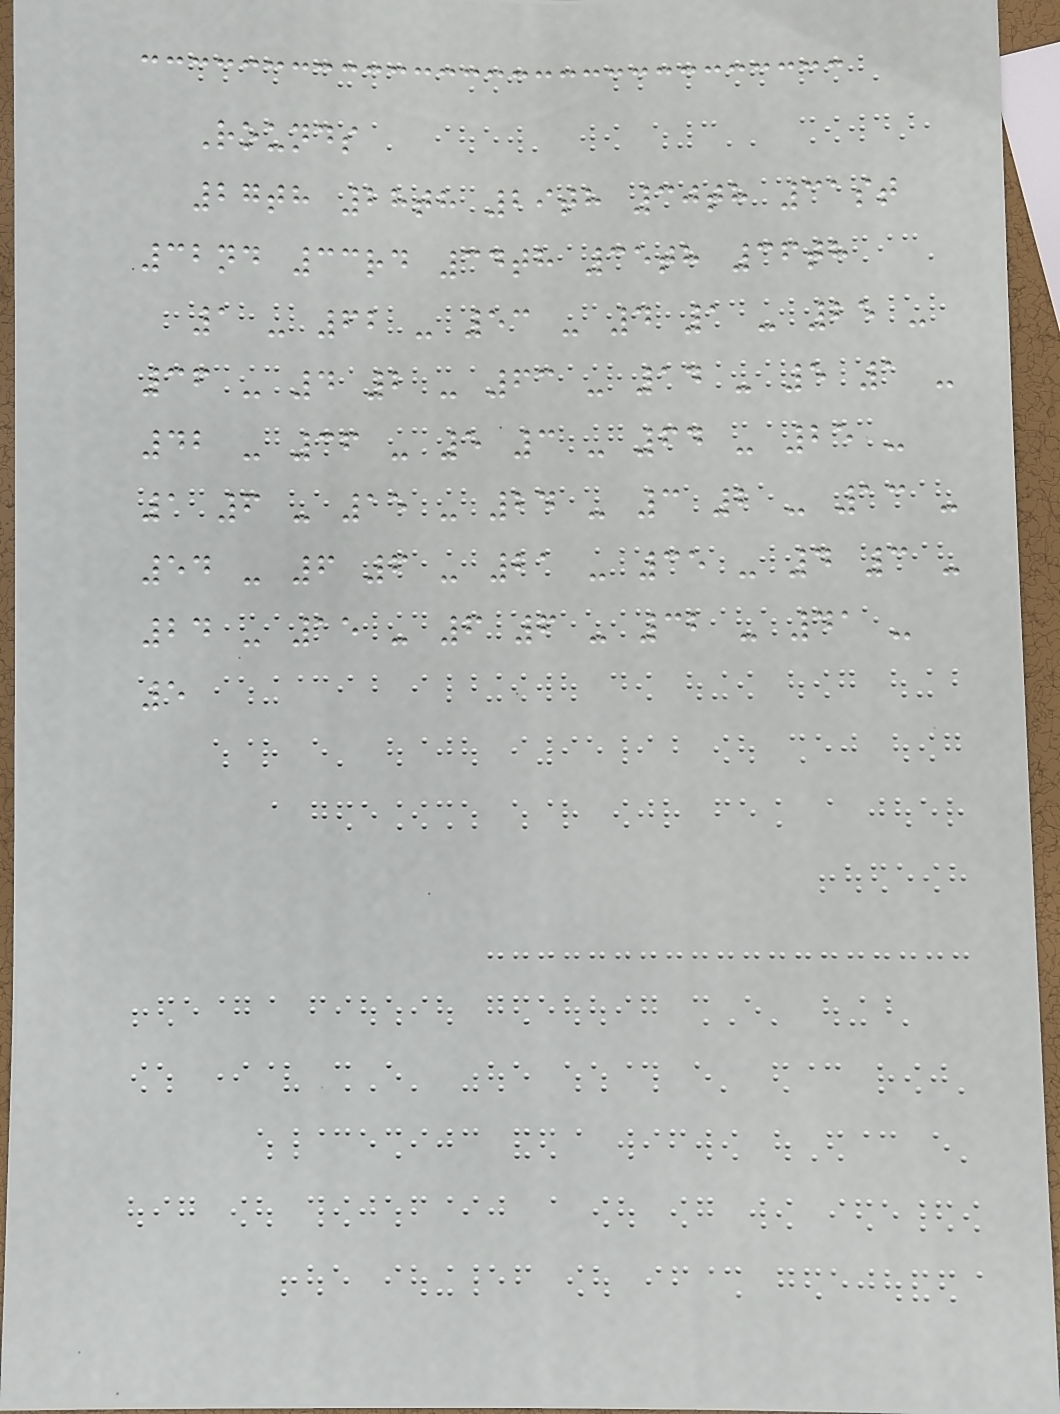Rounds
27th 28th 29th 30th 31st
32nd 33rd 34th 35th 36th
1 - 62 - 53 - 4 1 - 25 -
36 - 4 2 - 63 - 14 - 5 1 -
42 - 36 - 5 3 - 64 - 25 -
1 6 - 15 - 24 - 3 2 - 13 -
54 - 6 6 - 21 - 35 - 4 3 -
24 - 15 - 6 6 - 32 - 41 -
5
